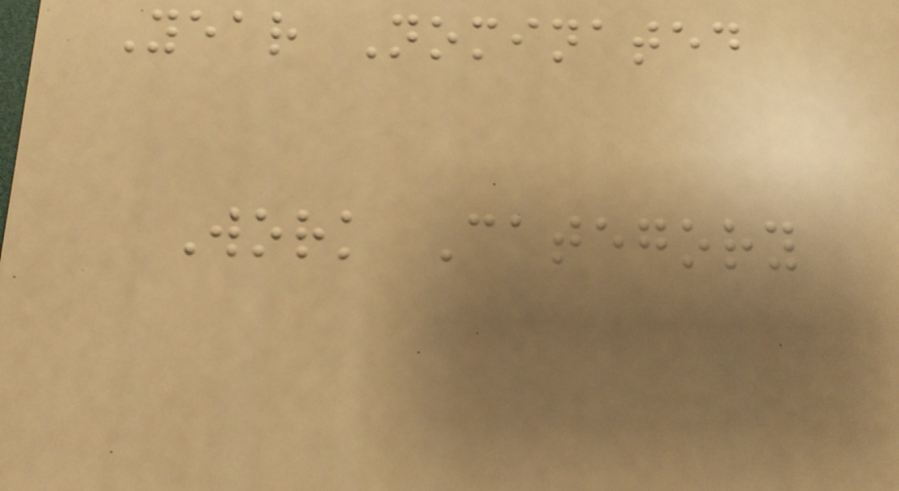Year Nominated
Work Category
